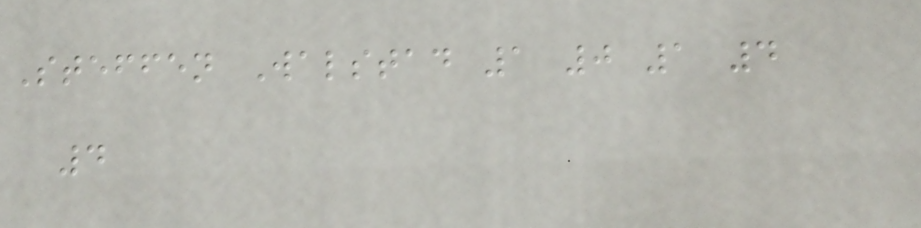Steffen Walstad 1 0 1 4
4
